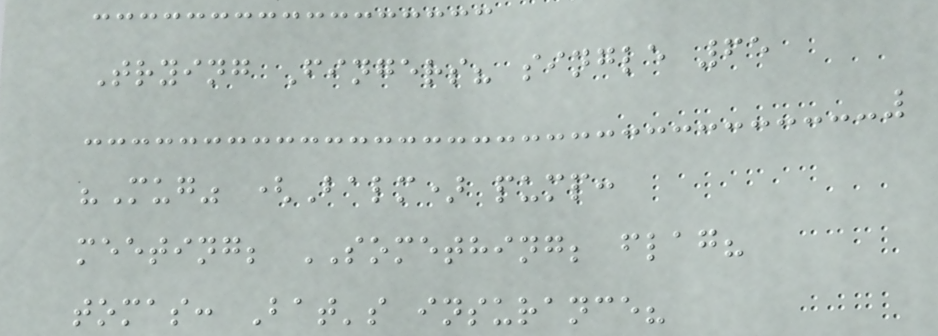Trying Fingers? single 65
"Mug" (Balm) pump:
meeting; SOMETHING; flag?
tomas: Bat's insurance?
